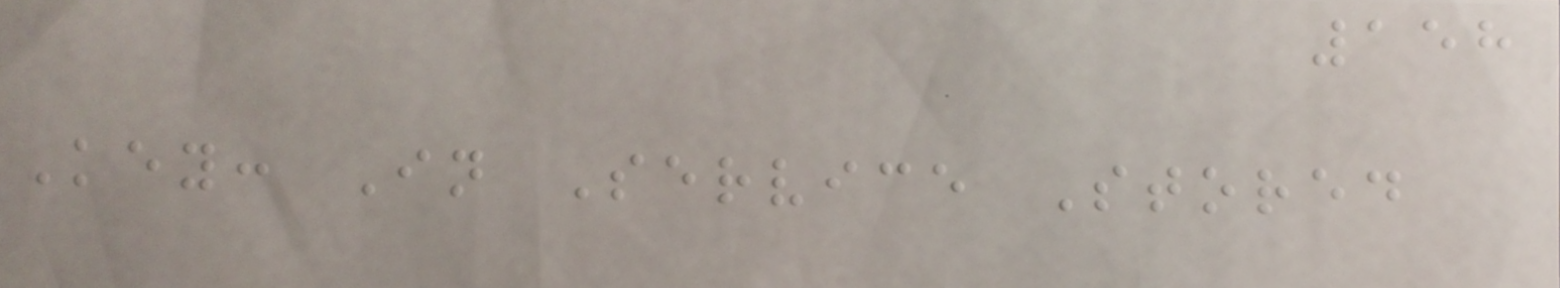158
Key: In Service Stored
